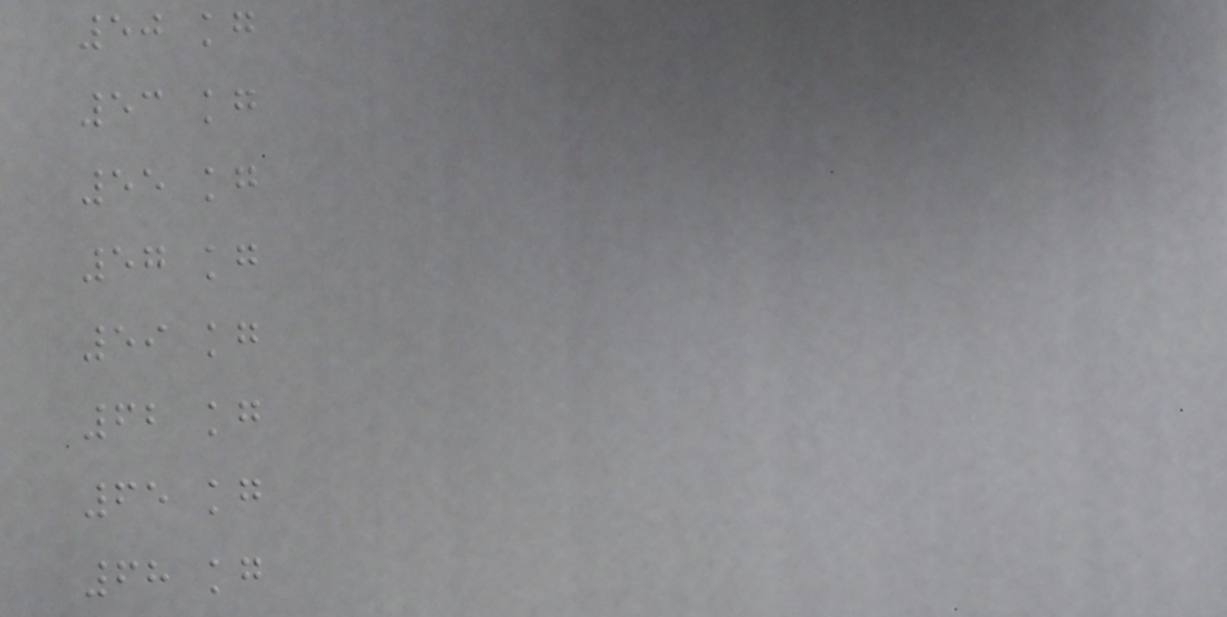50 kg
53 kg
55 kg
57 kg
59 kg
62 kg
65 kg
68 kg
